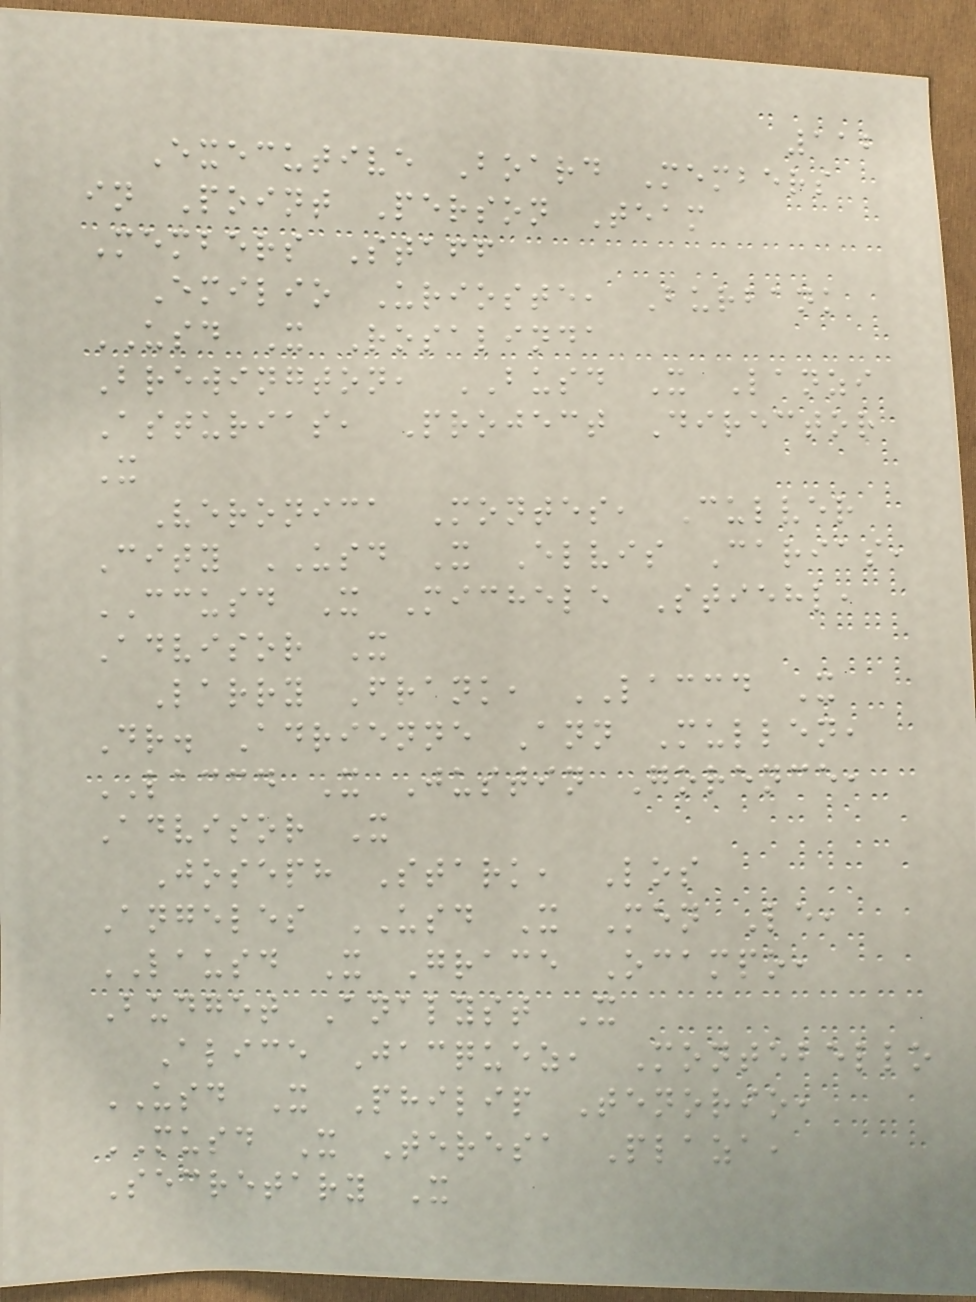112
Executive Board Members
in Point Person Team
Members Staff
Emilio Urioste, Burbank
USD X Rosalinda
Brewington, BUSD X Lanzi
Asturias, Project Director
X
Veronica Montes, Culver
City USD X Elvis Carias,
CCUSD X Michele Stiehl,
Advisor X
Larry Frank, LACCD X
Dr. Adrienne Ann Mullen,
LACCD X Justin Gorence,
Advisor X
Joseph Stark, Los
Angeles USD X Men Le,
LAUSD X Grace Ocampo,
Budget Analyst X
Alice Jacquez, Montebello
USD X Philip Tenorio,
MUSD X Teresa Plaza,
Secretary X
